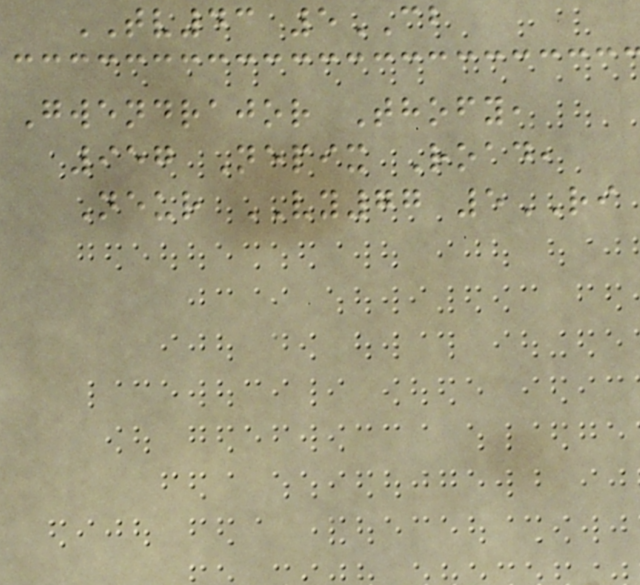TV43 5CB
Gwendrajor Thofy,
957 Nepix Road,
Neur VY77 5RI
